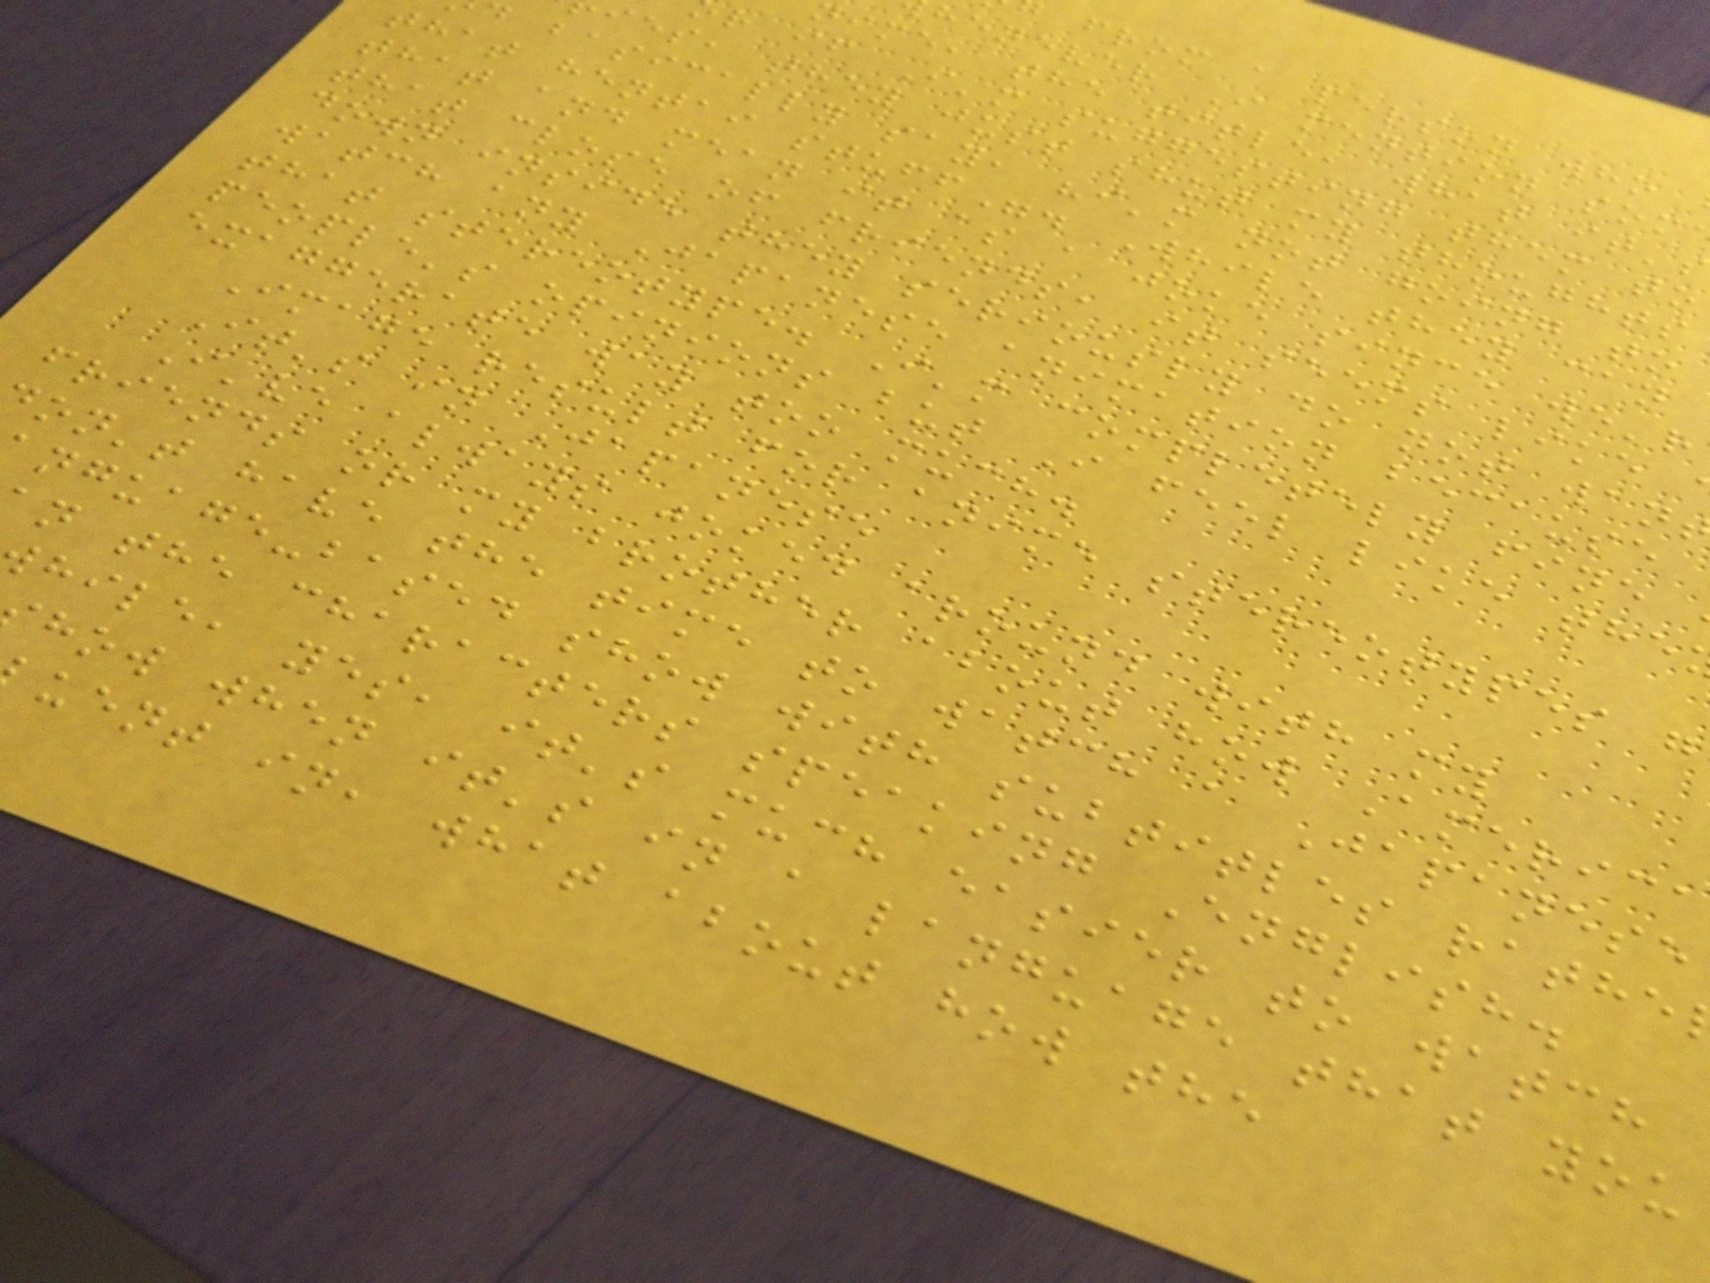from a person who
henever I mention som
ime, the title, what it's
r if I'm suggesting them to
ies, they just shut my thoughts
basically say, "i'm not going to
that hentai stuff". While they can
that and mean it as a joke since we'r
that close of friends, it seems like
down inside they seriously do not wan
watch any Japanese animation because
that stereotype. I'm completely fine
people's opinions but I feel like the
exaggerate way too much.
Image result for anime stereotypes g
It's in Japanese
I've always joked around with my
friends or my brother about how America
on't have the time to watch a Japanese
nguage-based show with subtitles rathe
n the characters speaking English.
hile, yes, it's much easier to watch
how when it's in a language that you
uent in, what about how the
